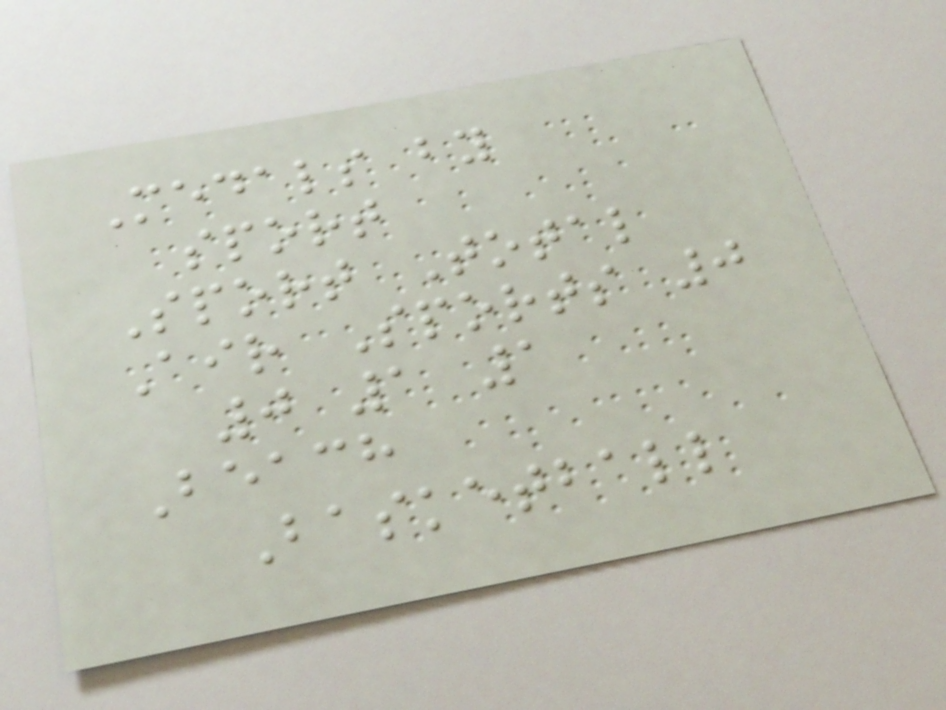Medals by
sport
Sport Total
Air Sports 0
0 1 1
Beach
Basketball
